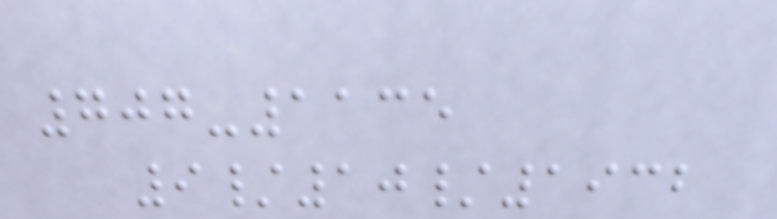707-1135
9/10/1932
